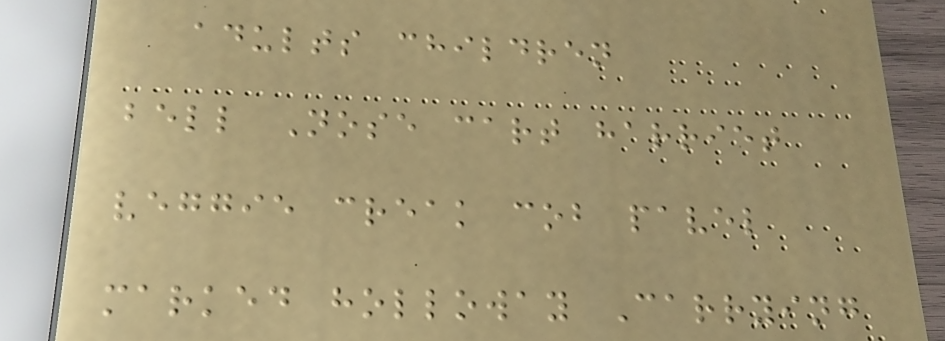adults children
bell Nose cart harriet
veggie creak cob pavel
marked holloway Carrying
